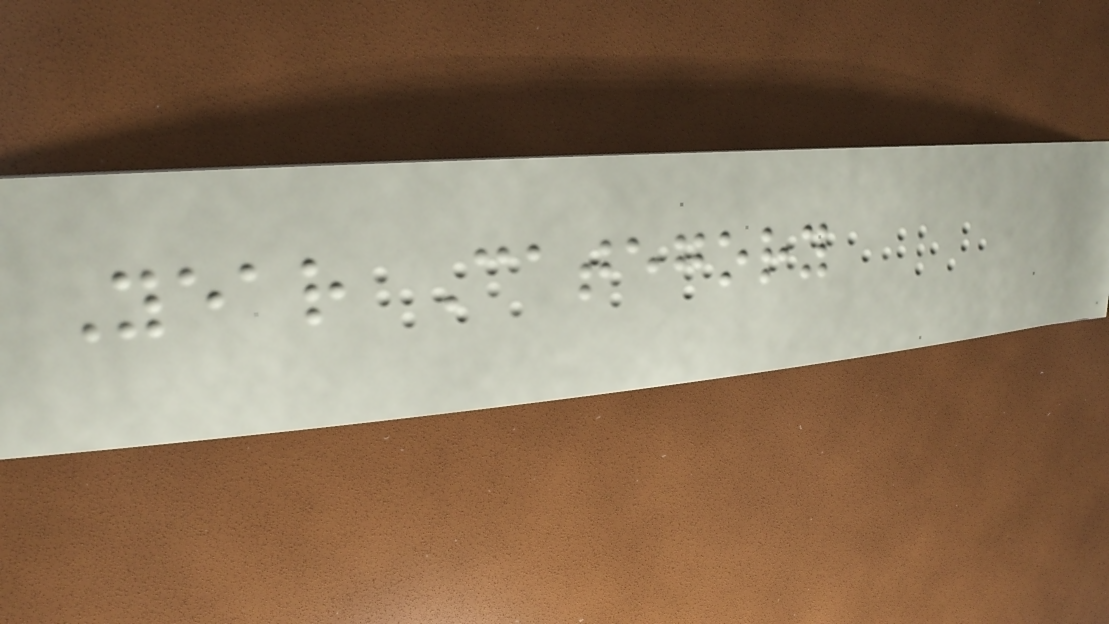Year Category
